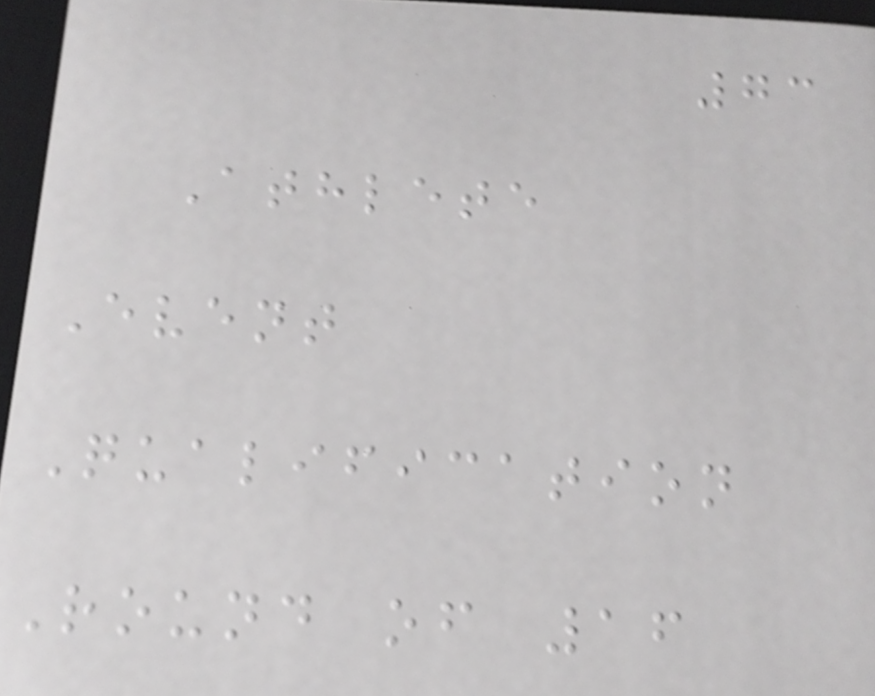73
Athlete
Event
Qualification
Round of 16
